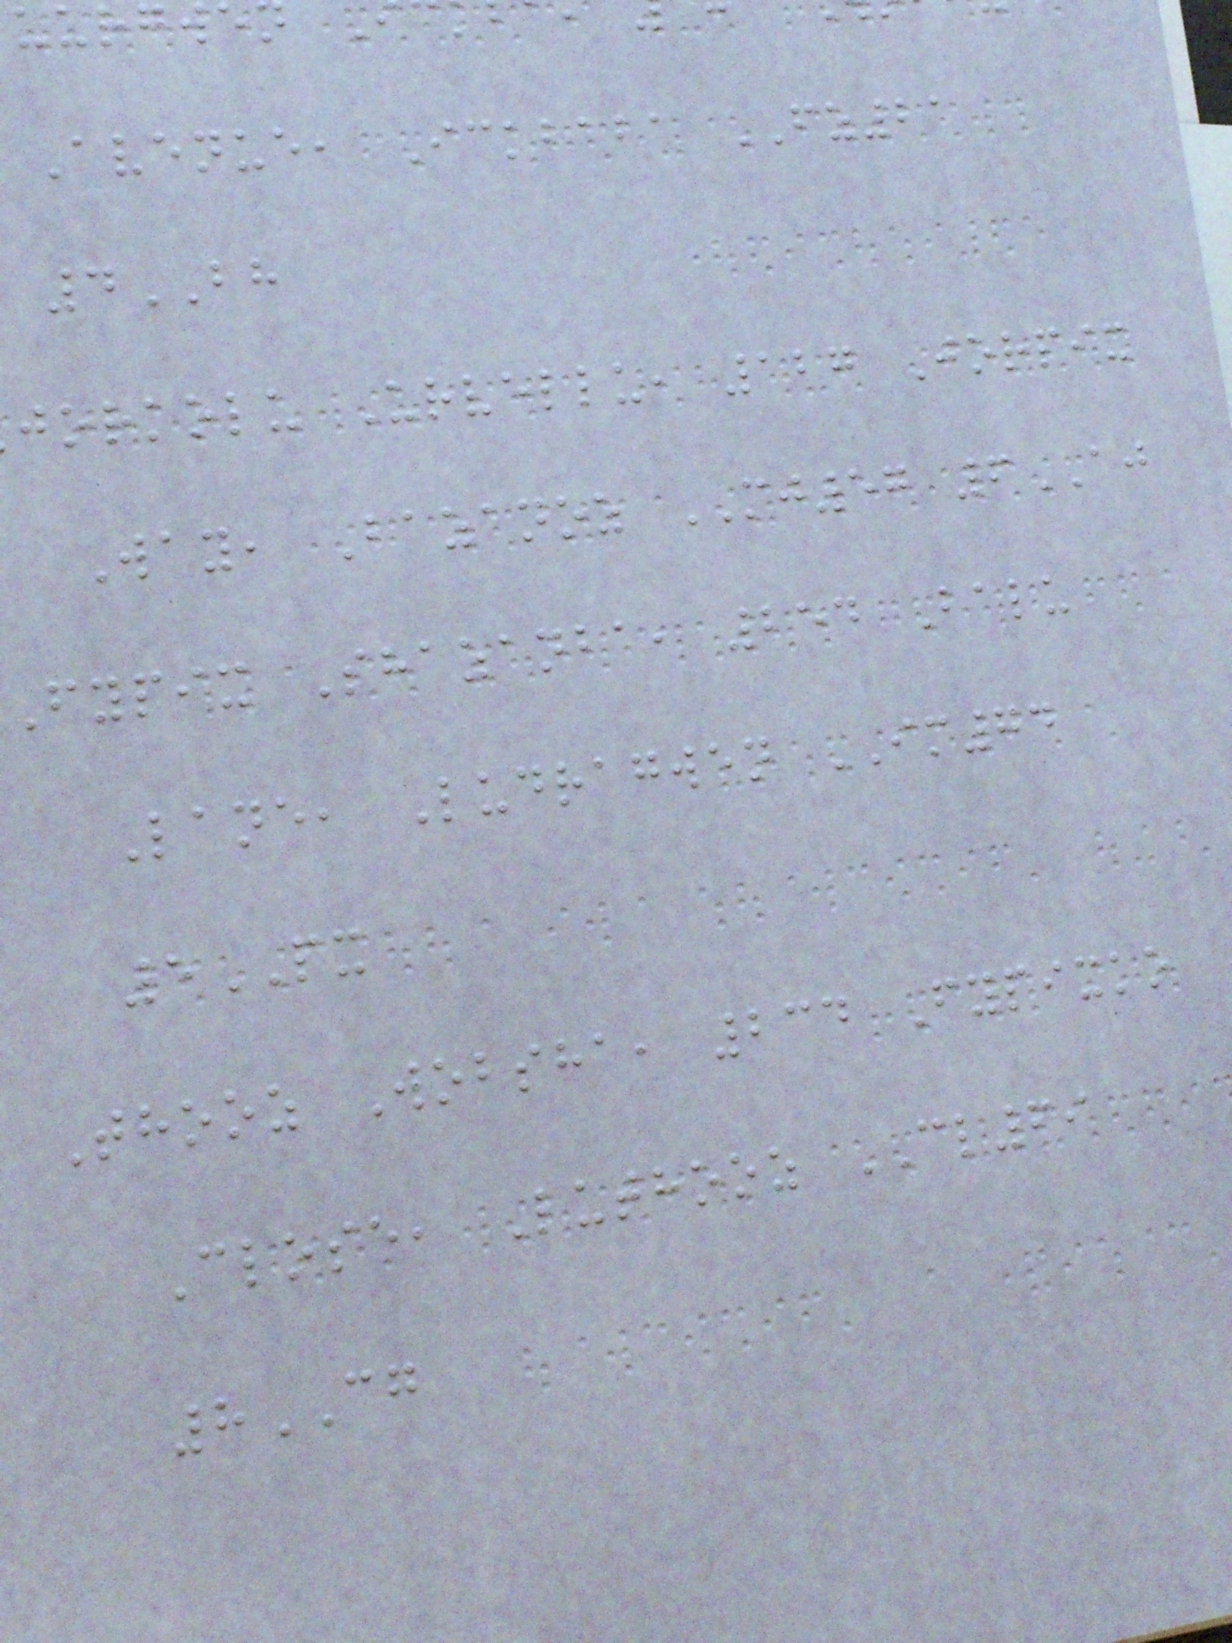Avenue, Ickbaba FZ21
4BH
jorkolu Urvellu, 127 Jorpix
Way, Bazanoz MJ57 6AJ
Fypix Shazanba, 254 Balu
Lane, Ludragwen IM74
5PX
Thooz Wobsha, 234 Fypixko
Close, Luthooz CL69
8CG
